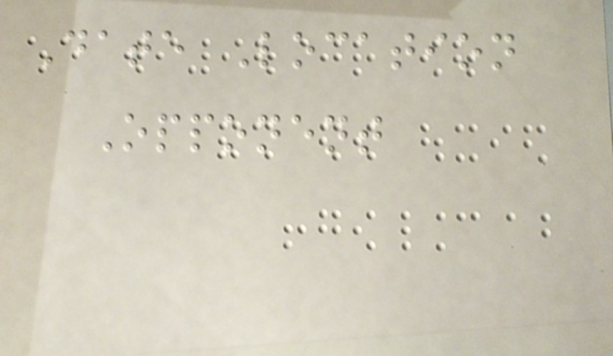Date Location
Opponent
